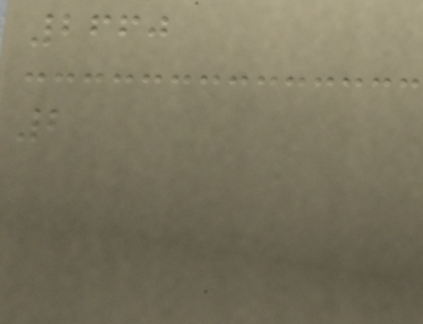2660
2
